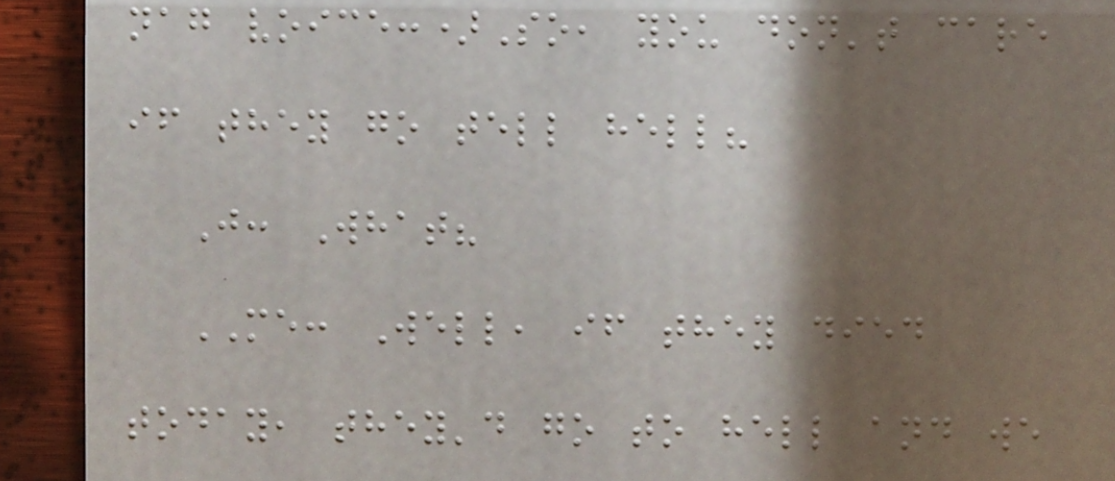nag voice:)So, you don't care
if they go tell hell?
J: What?
ME: Well, if they died
today, they'd go to hell and we
